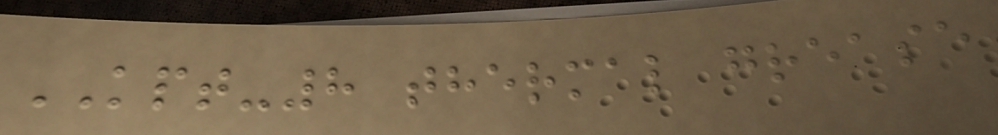KPT-8 thermal grease
